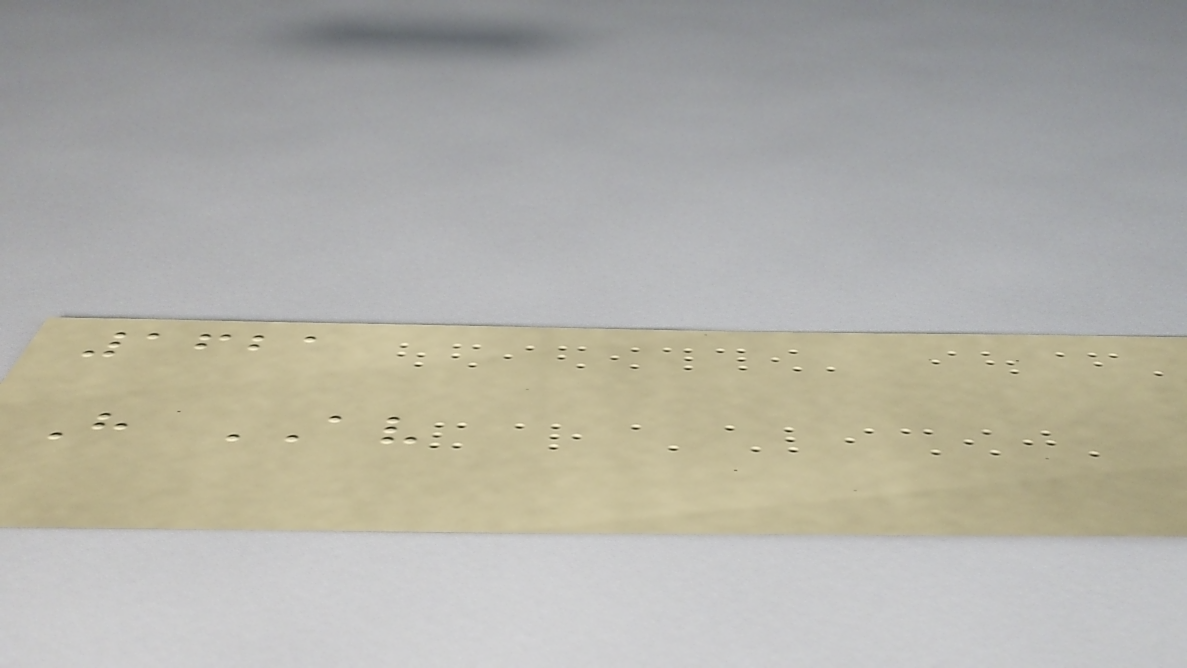1621
H AV
